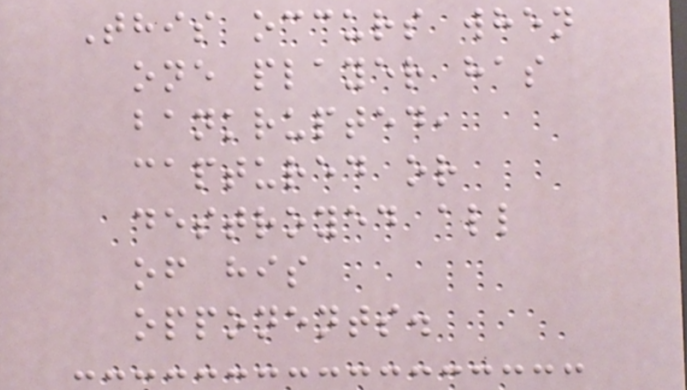This occurs when
one player has
bankrupted,
captured or
destroyed all
of his
opponents.
